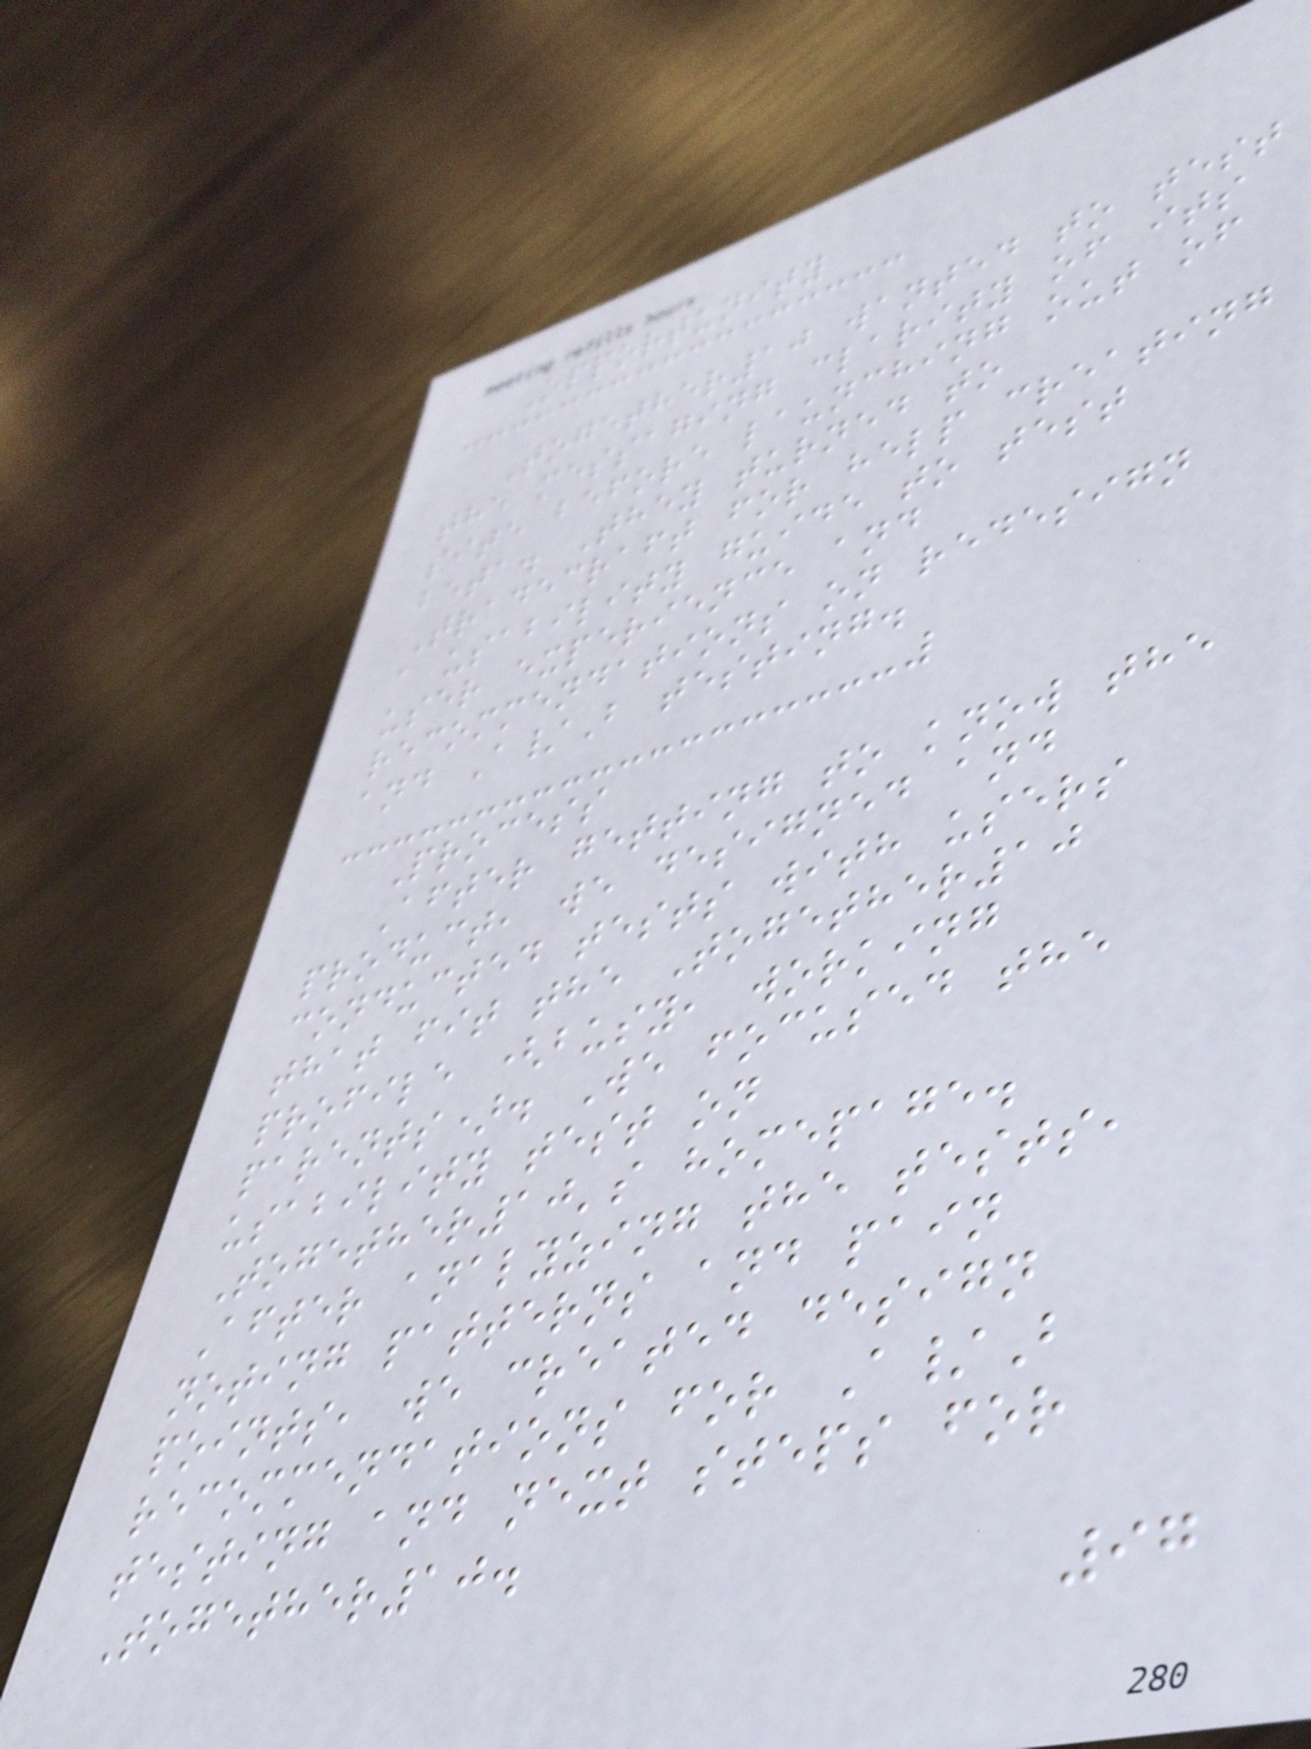Opportunity
Together10 wanted to test
the messaging clarity of its
site before launching out of
beta. They turned to
Tradecraft for help creating
a usability guide to test
user experience and
recommendations on redesign
and A/B testing.
Process
After getting to know the
product, we designed and
conducted tests with users
that fit the Together10
profile (busy, working
parents). We focused the
usability test on
Together10's homepage.
After analyzing the tests,
noting patterns and pain
points, we created design
recommendations for A/B
testing and next steps for
Together10.
97
